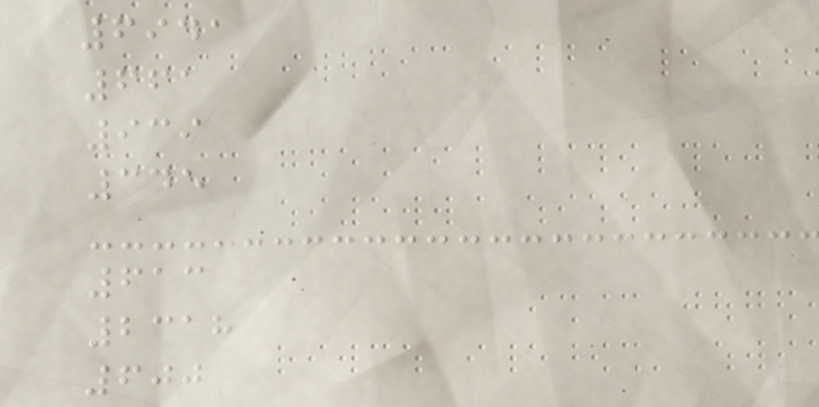6941
661
939
345
613
2318
600
